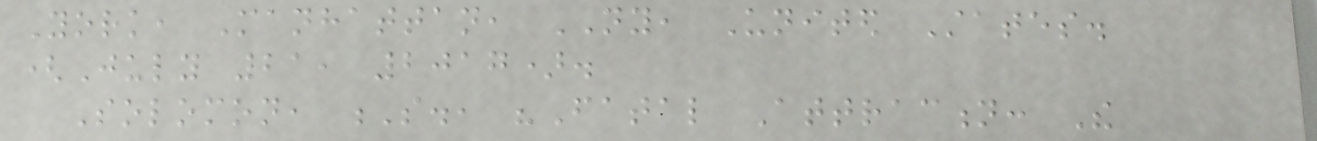York, Manhattan, NY, United States.
(July 21, 2017).
Solomon, S., "Fatal Attraction: The
